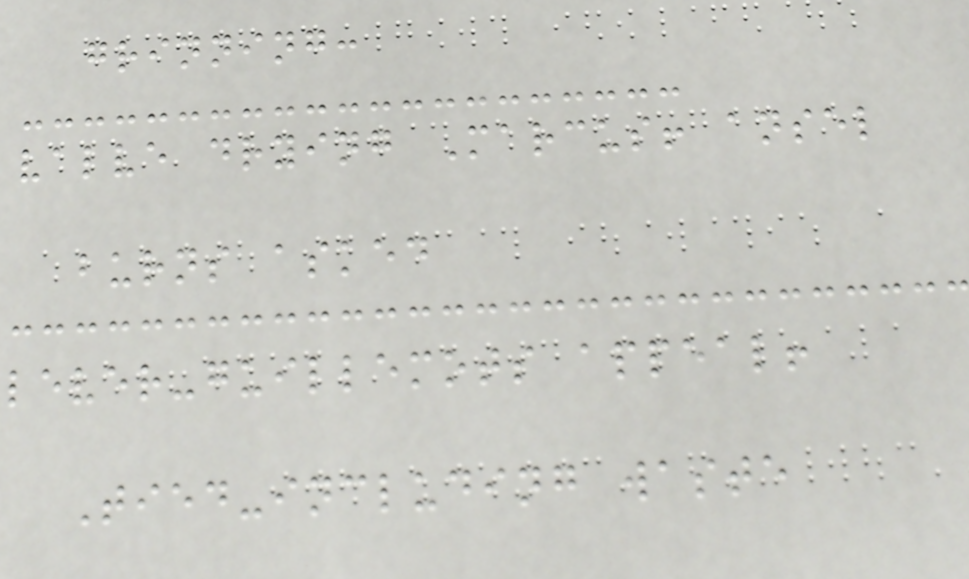grinning:
valve drying Marcus! ansel
burns asked
lever-guillemots appeal!
Tied-including waste
